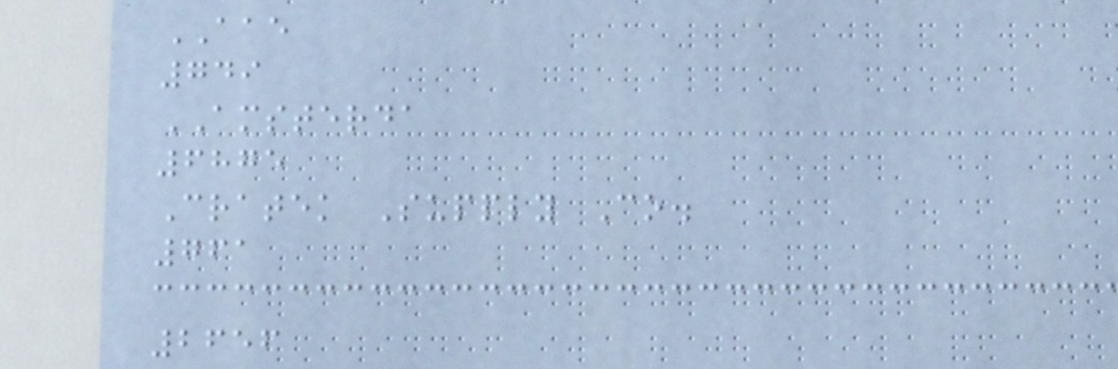AAE
749
AMSTERDA
6875
Cratek Supply Co.
761
2656
